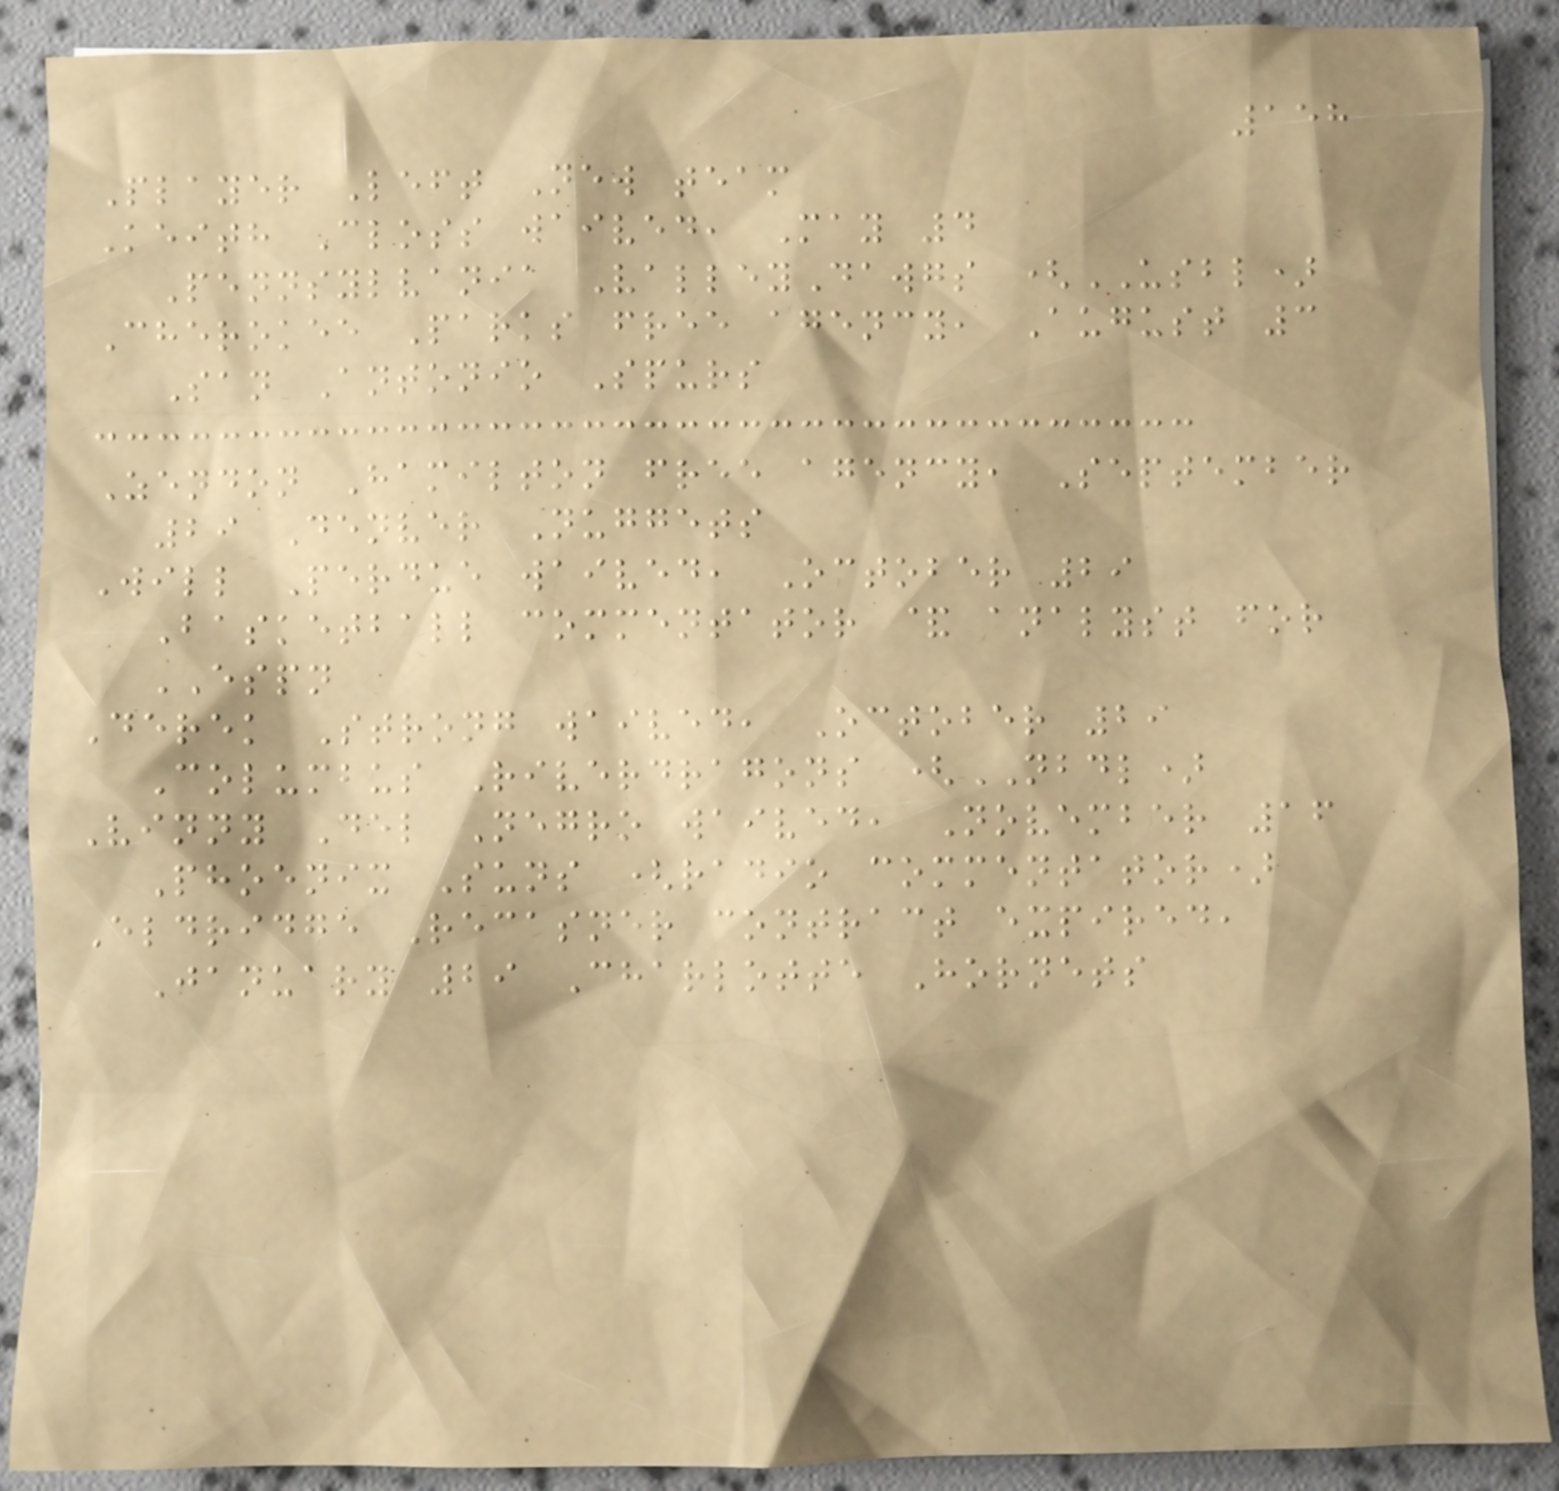158
Player Left New team
Keith Closs waived, May 4
Pennsylvania ValleyDawgs (USBL)
Cherokee Parks free agency, August 3
San Antonio Spurs
Zendon Hamilton free agency, September
29 Denver Nuggets
Will Perdue waived, October 29
Basketball commentator & analyst for
ESPN
Derek Strong waived, October 29
Columbus Riverdragons (NBDL)
Vinny Del Negro waived, November 16
Phoenix Suns (radio commentator)
Eldridge Recasner contract expired,
January 29 Charlotte Hornets
